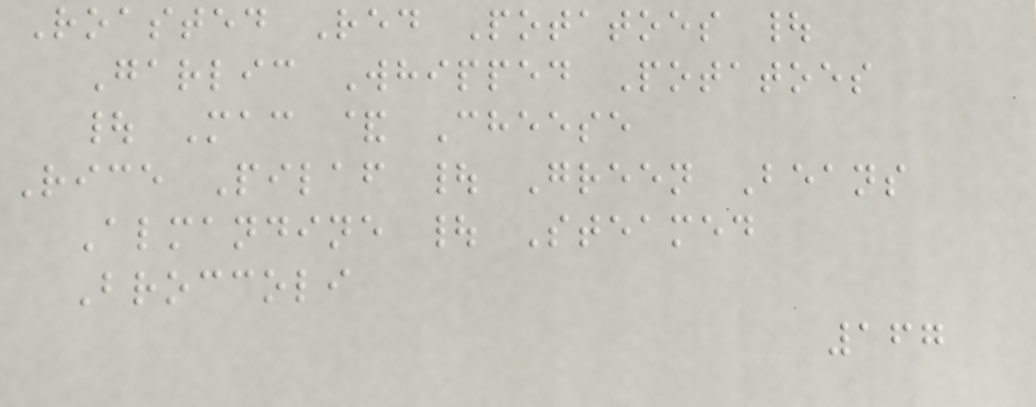Roasted Red Potatoes |
Garlic Whipped Potatoes
| Mac & Cheese
Rice Pilaf | Green Beans
Almandine | Steamed
Broccoli
167
